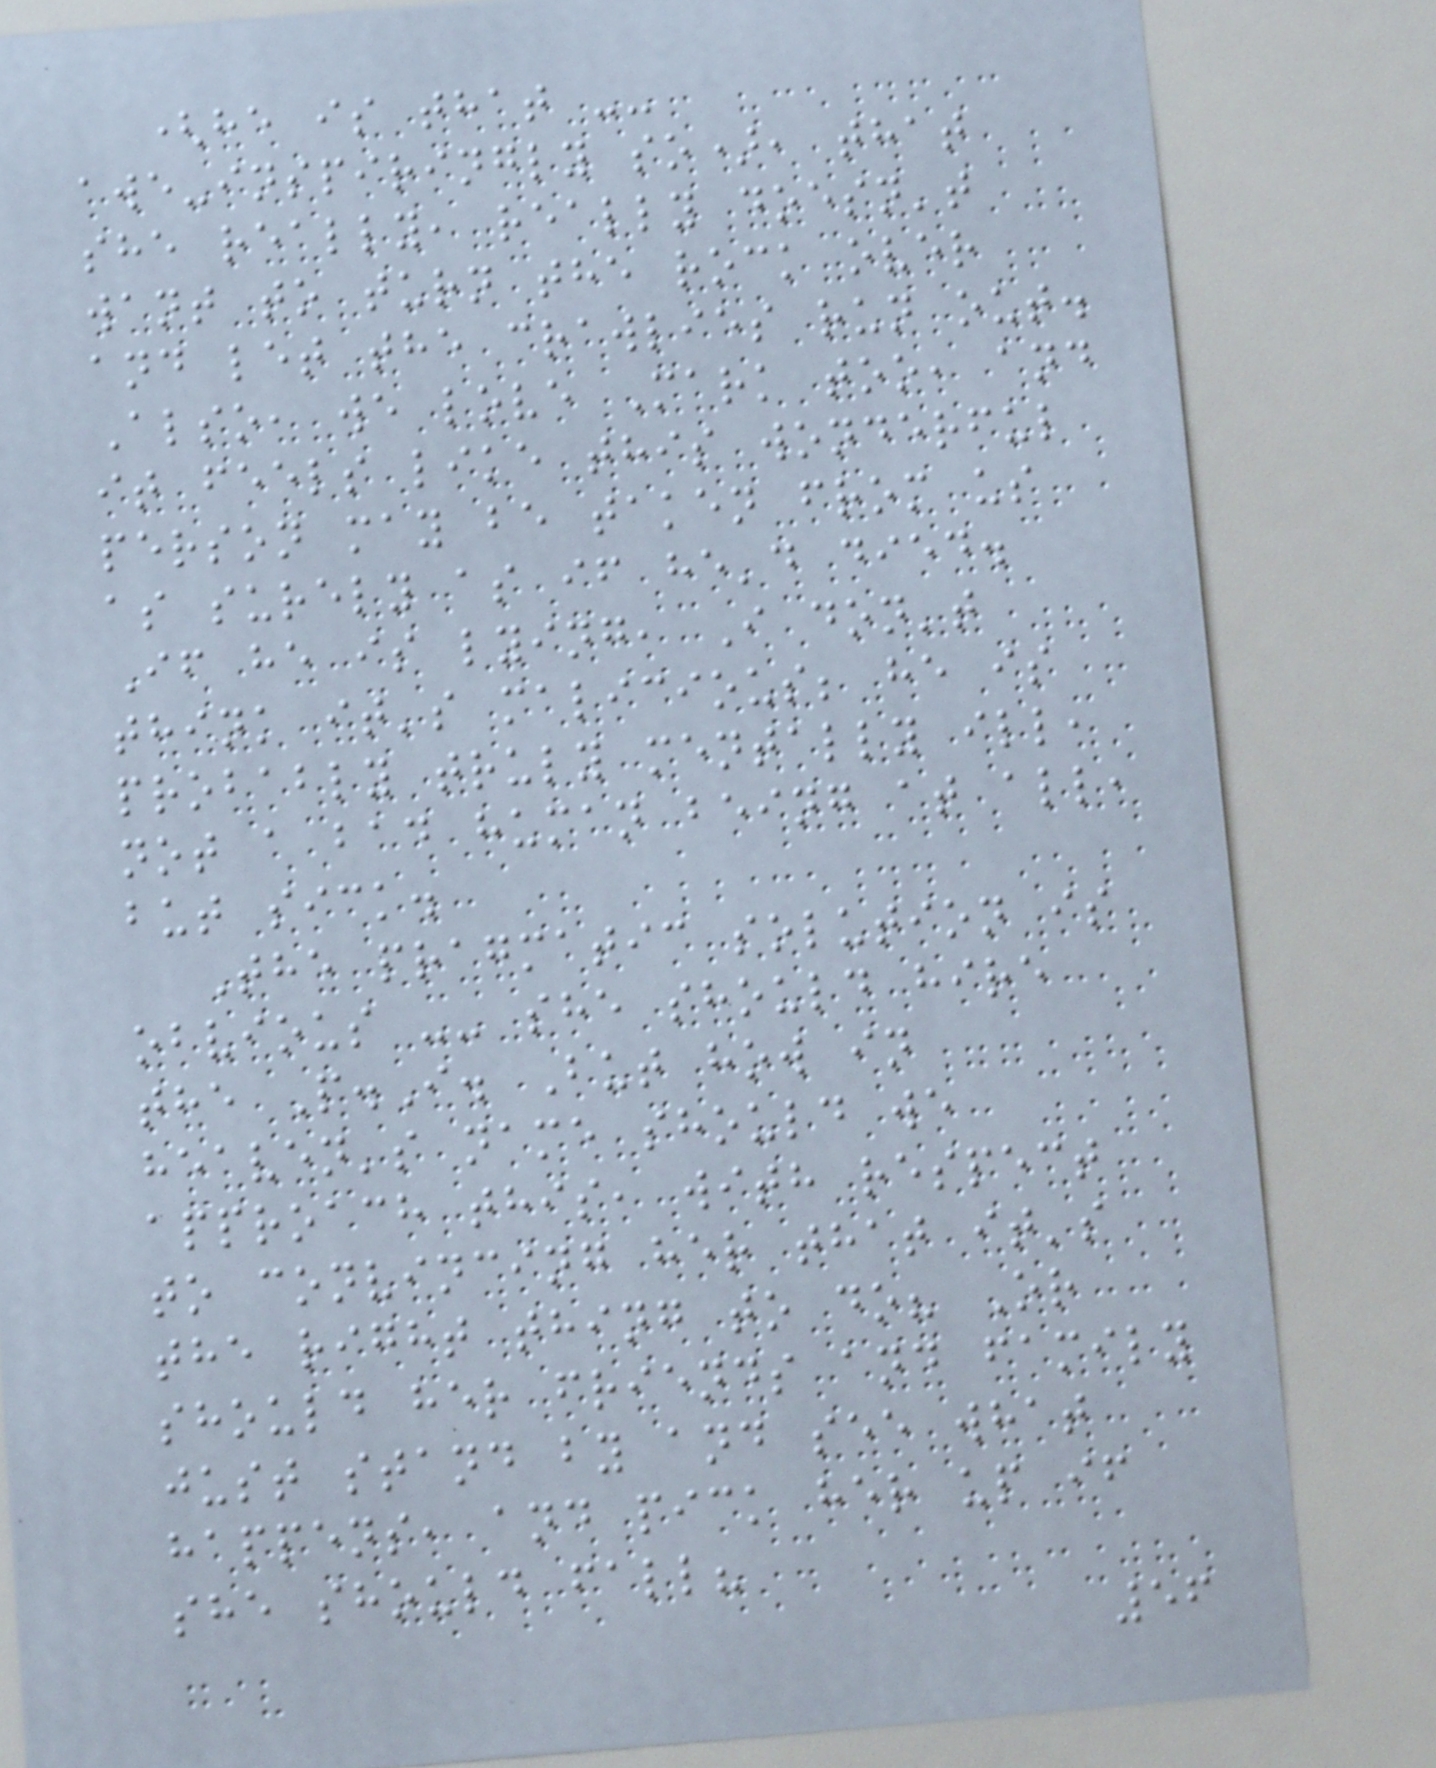(he is that --
awe-inspiringly so), that
she really, really doesn't
want to turn the rock over
and let the crawlies run out.
Also, we love Mark too, and
it feels like this wonderful
person may be taken from us
as surely as if he'd died.
If he is lying, I don't
think it's malicious; he is
probably truly mentally ill,
not a bad human being at all,
but sick.
The pragmatic solution is
obvious -- she should hire
the P.I. But how in
heaven's name should we
approach this, with respect
to convincing her that it's
the right thing to do? Or
should her friends and family
just stand by and see what
happens, and pick her up if
she should fall?
56
